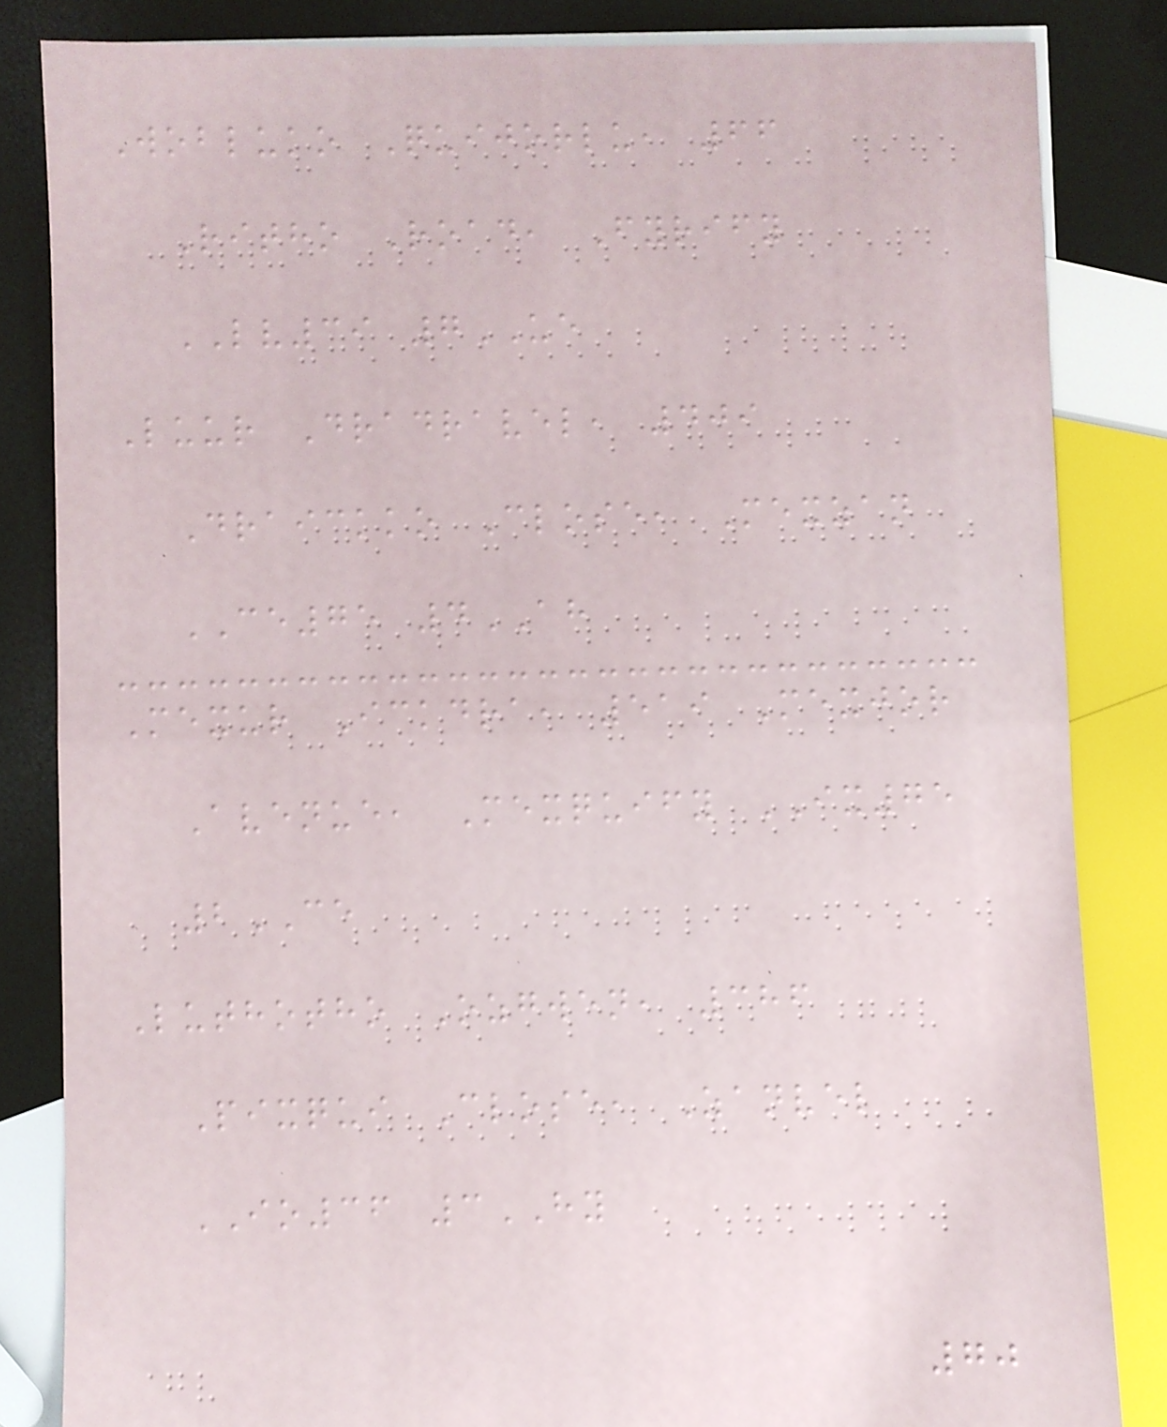Wobluko Quijorlu, 66
Ritho Road, Fyrify
LV39 7UE
Luur Dradravel, 409
Draickko Close, Mexzan
CE75 4AH
Mexur Ickdra, 519 Mexjor
Avenue, Mexquify IX75
2CE
Luthotho Ozgwen, 386
Pixqui Close, Zanvel
IO36 3HY
70
